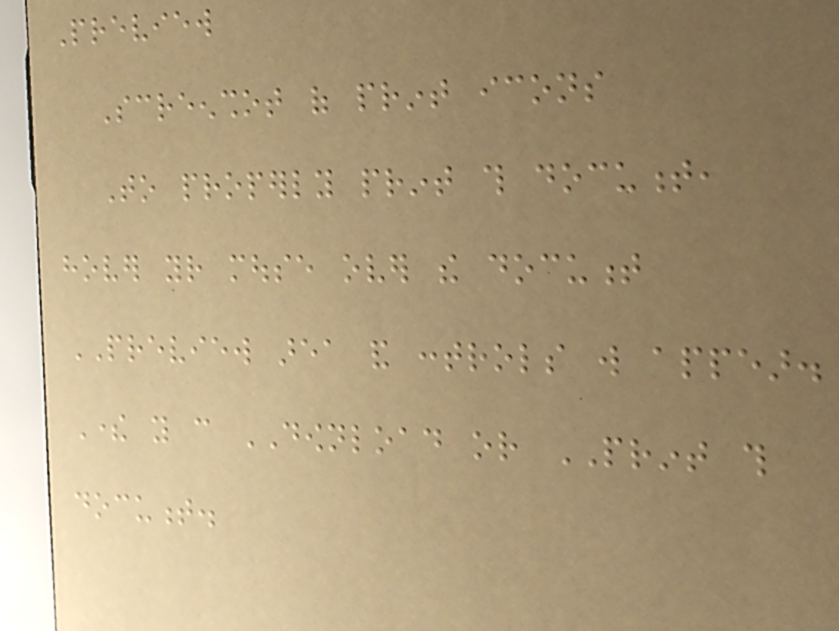Preview
Screenshot of print icons
To properly print this document,
hover your mouse over the document
PREVIEW area and controls will appear.
There you can DOWNLOAD or PRINT this
document.
